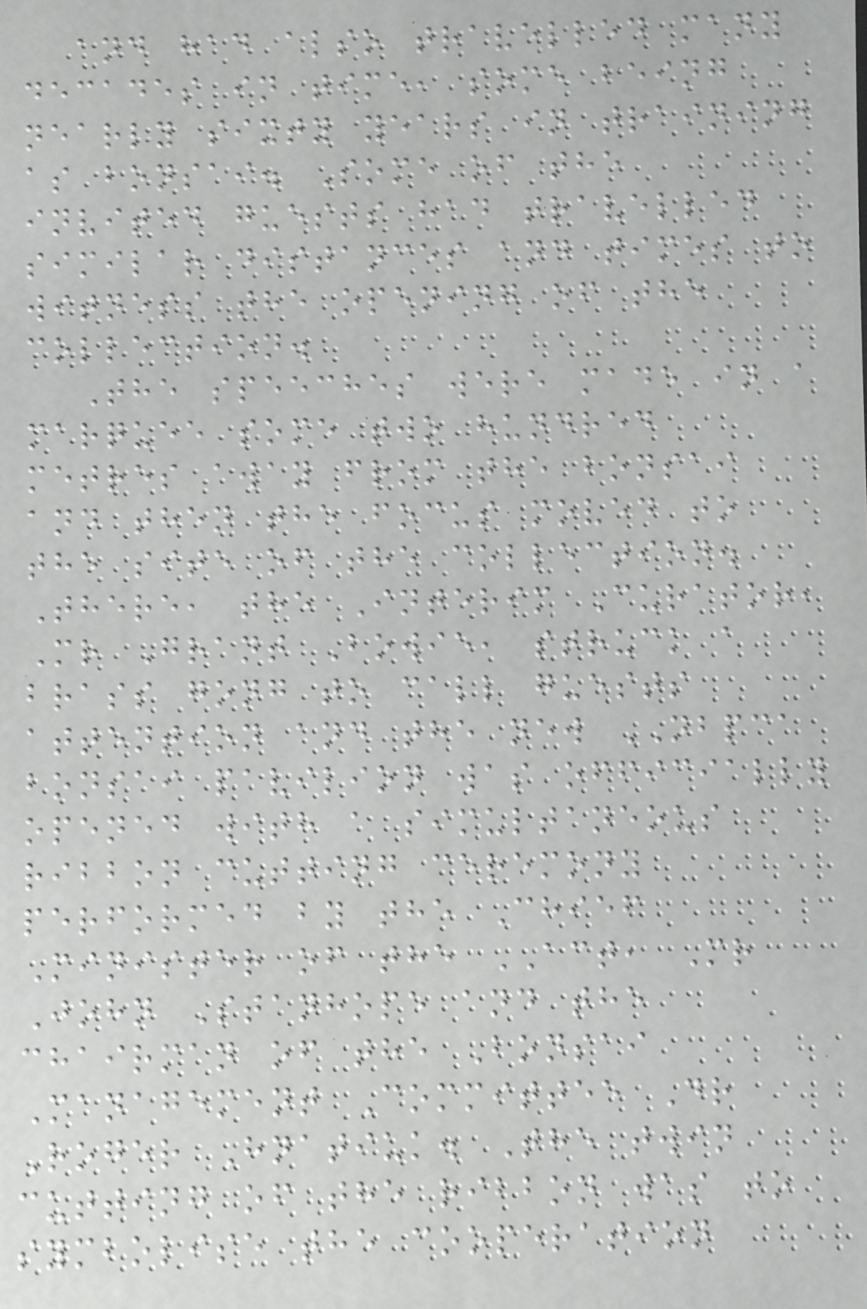and had also travelled many
decades in time, some being
nearly sixty years in training
as bonsai. Some of the
invited guests had travelled
similar distances and times to
witness the opening of the
collection.
The speeches were made in a
marquee some two hundred
metres away from the bonsai
and then the focus moved to
the site of the collection.
There, the Interim Curator,
Mr Grant Bowie, struck a
brass gong to call guests
attention and the new NBPCA
bonsai pavilion was officially
opened with a simultaneous
ribbon cutting ceremony
performed by the Chief
Minister of the ACT, Mr
John Stanhope and the
chairman of the Bonsai
Management Committee Dr
Roger Hnatiuk. The twin
cutting of the ribbon was to
symbolise the cooperation
